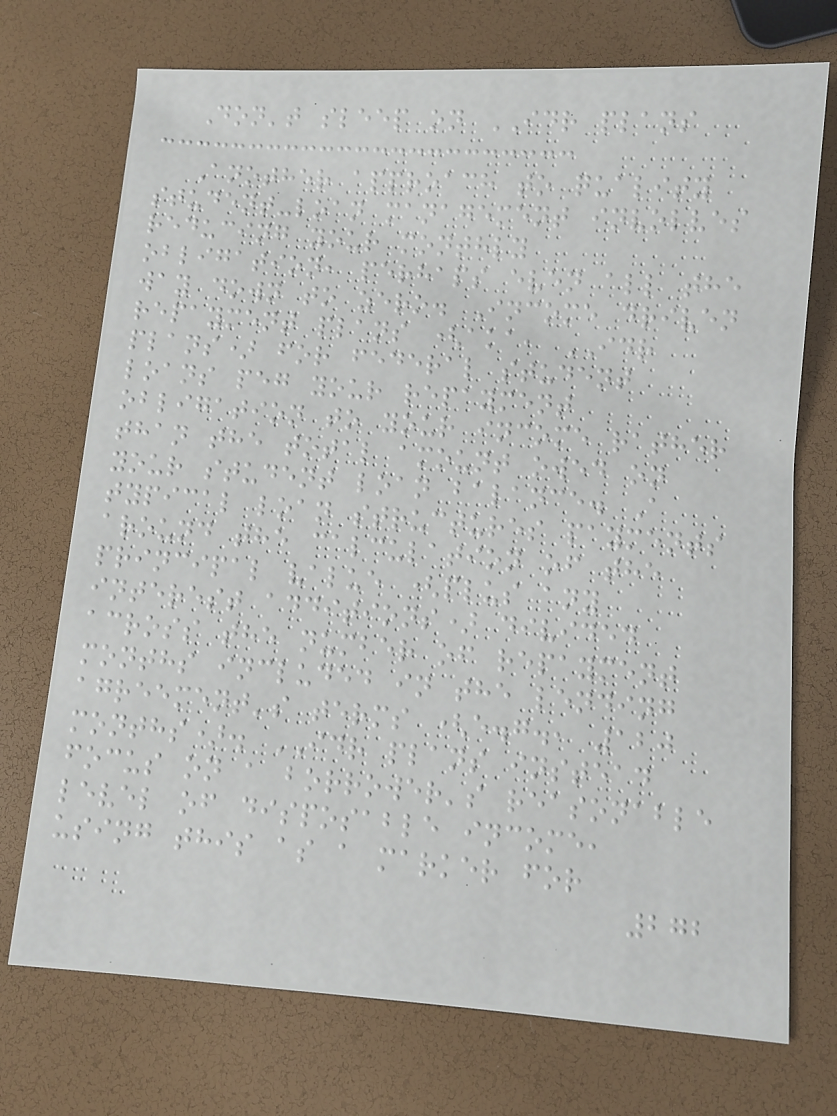Don't sleep on IDR plans
Another approach to quality
student-loan management involves
reducing your monthly
obligation, perhaps even all the
way down to zero. Income driven
repayment plans (aka, IDR
plans) for federal student
loans peg your repayment
obligation to your income rather
than the total amount owed on
your student loan balance. A
typical loan structures payments
around the calculation of the
principal value (plus any
interest additions) divided
across the number of repayment
months included in the lending
agreement's terms (e.g., 120
months). IDR plans instead
focus on a borrower's reasonable
level of disposable income,
using this as a marker for
272
